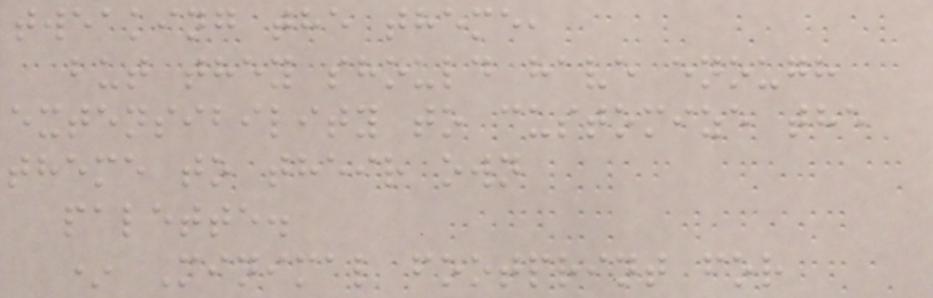tweaking the theme,
but they should have enough
extensibility to customize the
theme to their own
palette.
* Minimal footprint for
